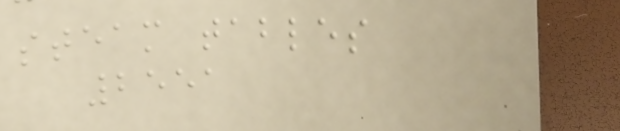steam tables
2551
